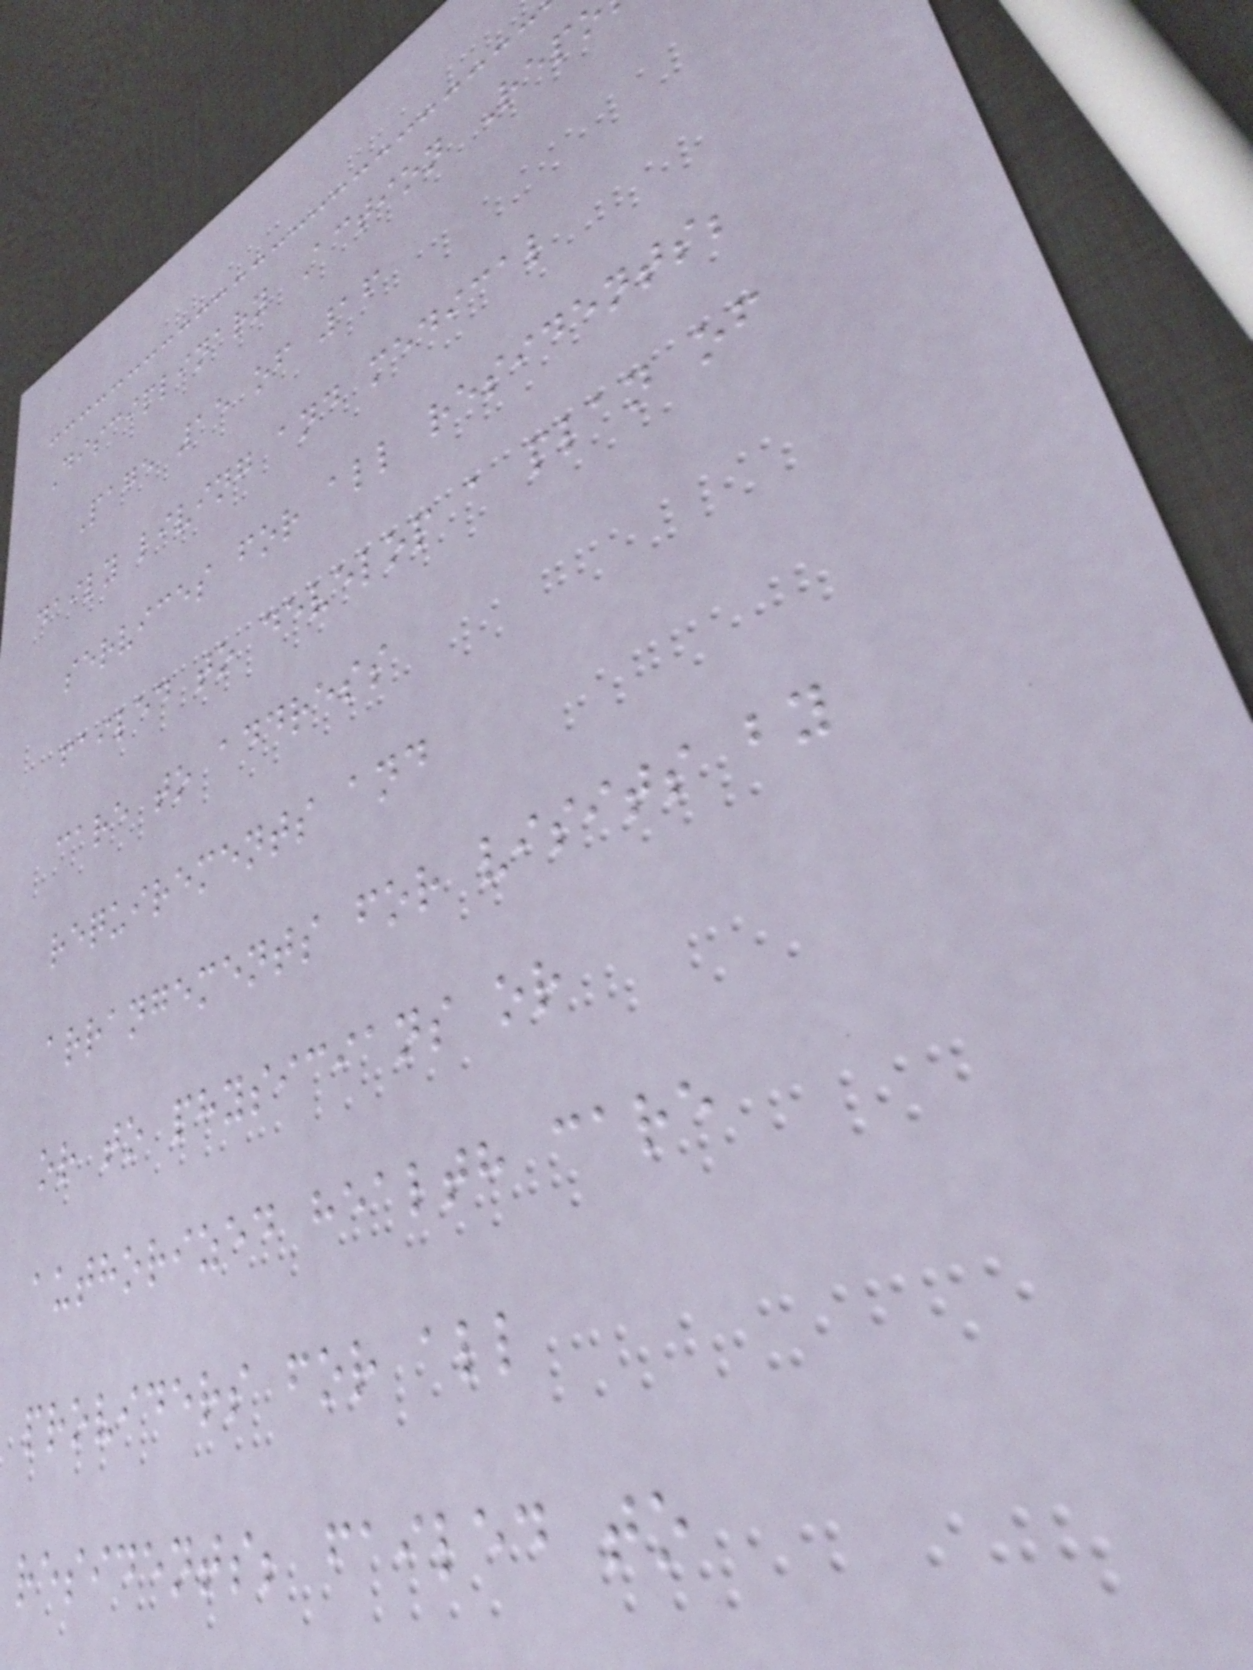Disciplinary Action Rep
Page 15 of 16
daily living and medical
services for all residents;
failed to develop a plan of
care to address
requirements and
arrangements for visits by
or to physicians or
authorized health care
providers for all
residents; failed to
